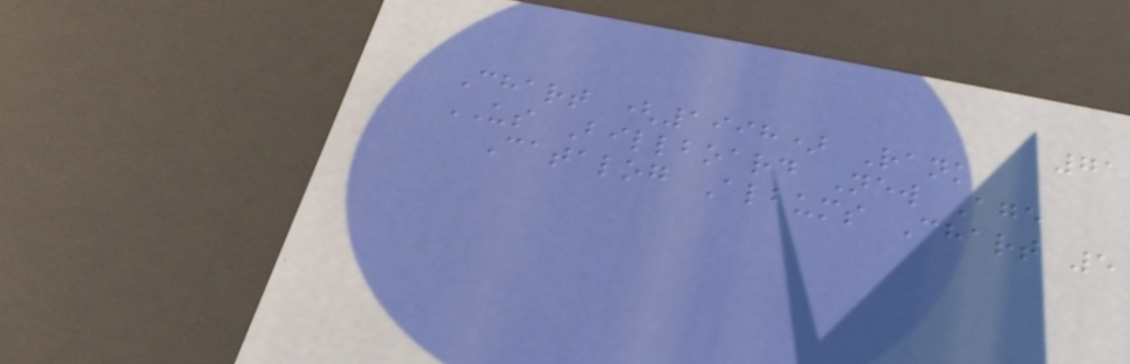71
Chart (1998) Rank
US Billboard New Age
Catalog Albums Chart 5
